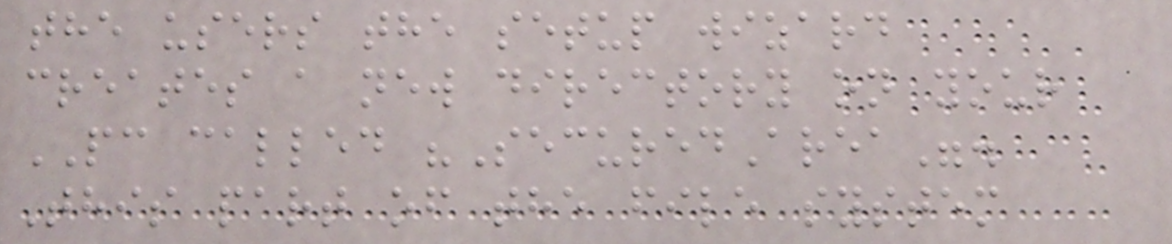the users the setup wizard
creates a new directory on your
PC called "SecuredArea".
This part of the file system
